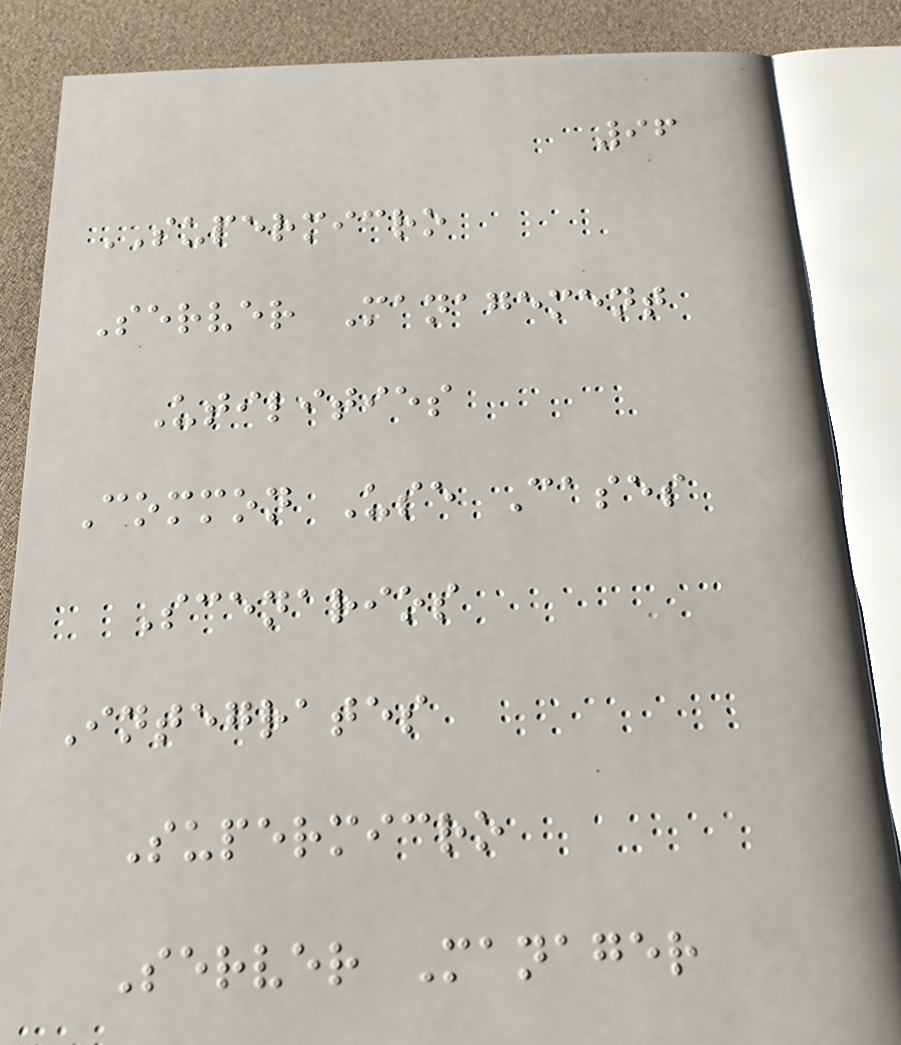96
SUPERMICRO
Server Management
Utilities
Common Use Cases
Scenarios
Integrates
Supermicro
Server Manager
